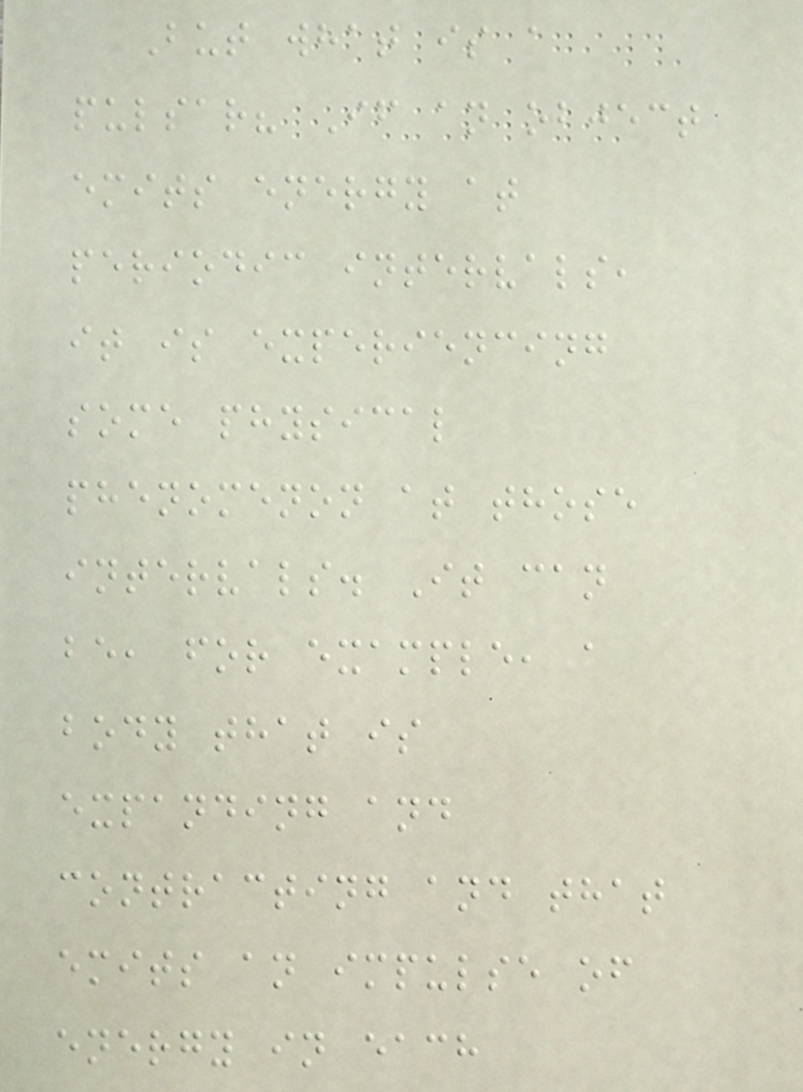But what is a
pulsar? If an object
emits energy at
periodic intervals,
it is experiencing
some physical
phenomenon at those
intervals. It can
be, for example, a
body that is
expanding and
contracting and that
emits an impulse of
energy in each
